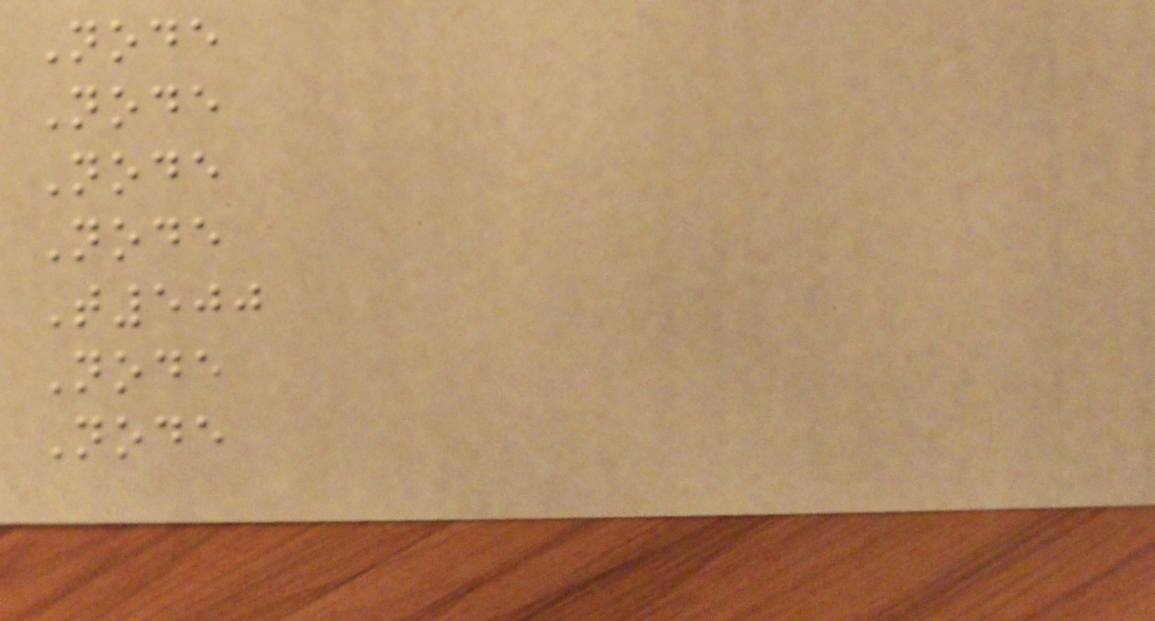Node
Node
Node
Node
T500
Node
Node
